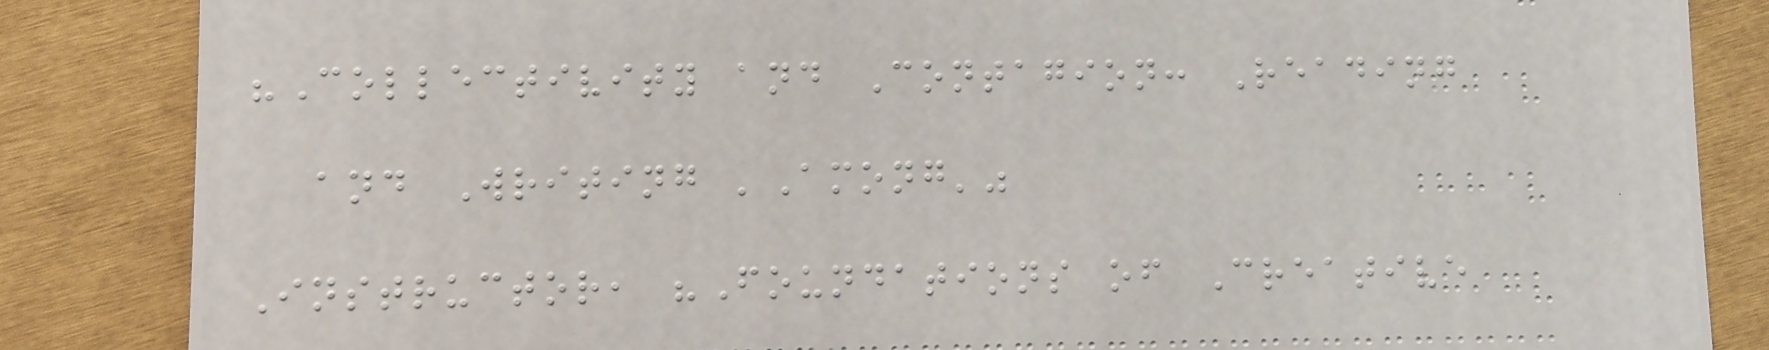"Collectivity and Contagion: Reading
and Writing 'Among'"
Instructor, "Foundations of Creative
